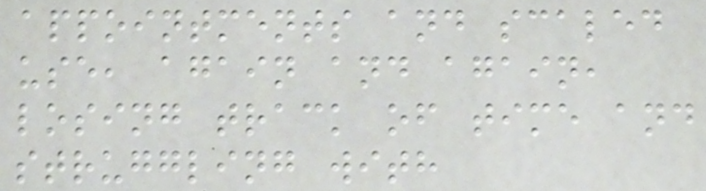appointments and scaled
use, again and again,
losing track of time and
struggling with
